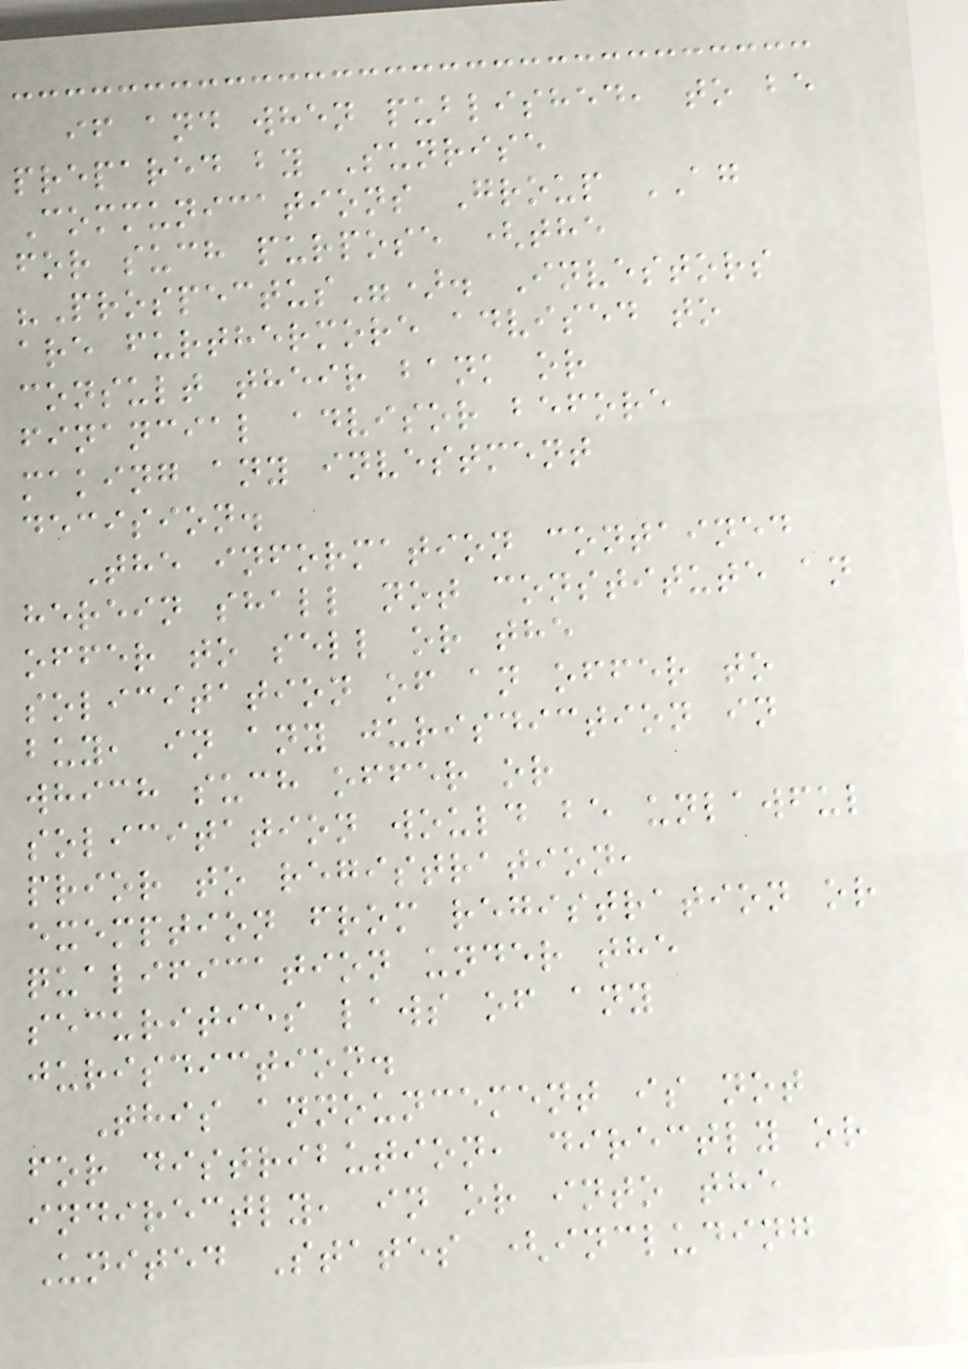if and when published, to be
prepared by Sunrise
Communications Group AG
for such purpose (the
"Prospectus"). Investors
are furthermore advised to
consult their bank or
financial advisor before
making any investment
decision.
The information contained
herein shall not constitute an
offer to sell or the
solicitation of an offer to
buy, in any jurisdiction in
which such offer or
solicitation would be unlawful
prior to registration,
exemption from registration or
qualification under the
securities laws of any
jurisdiction.
This announcement is not
for distribution, directly or
indirectly, in or into the
United States (including
